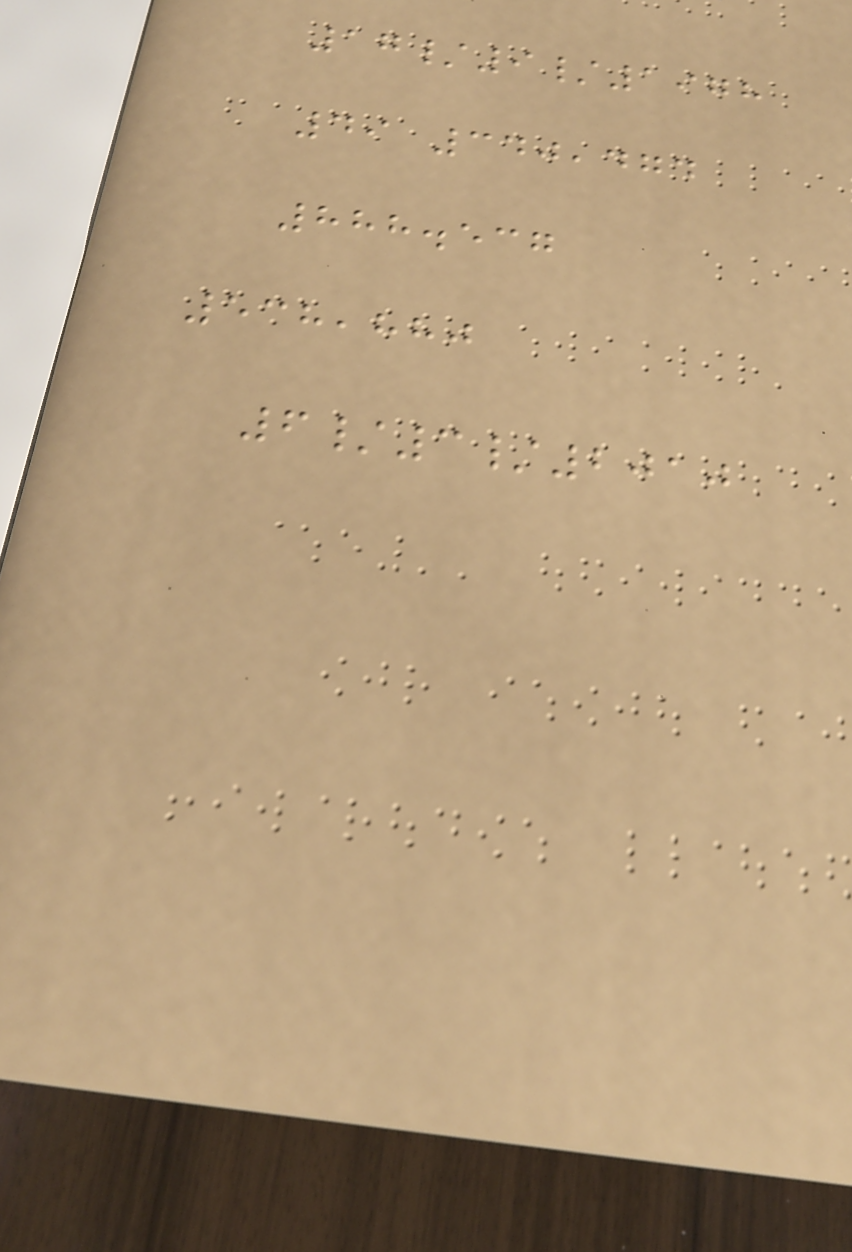17/9/1978
49 340,474
888.537
538,880
6/3/2010
